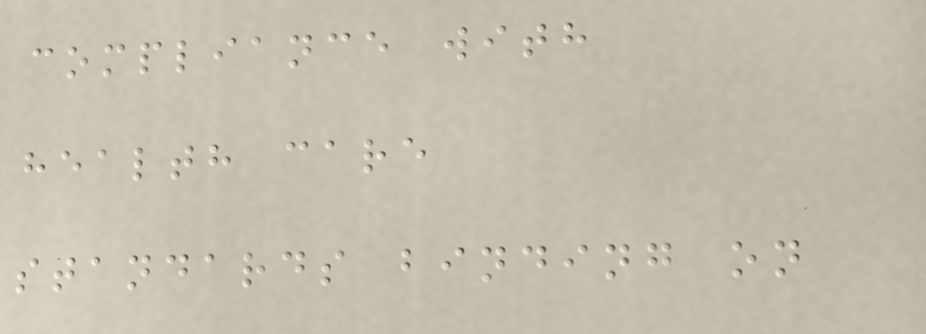compliance with
health care
standards binding on
